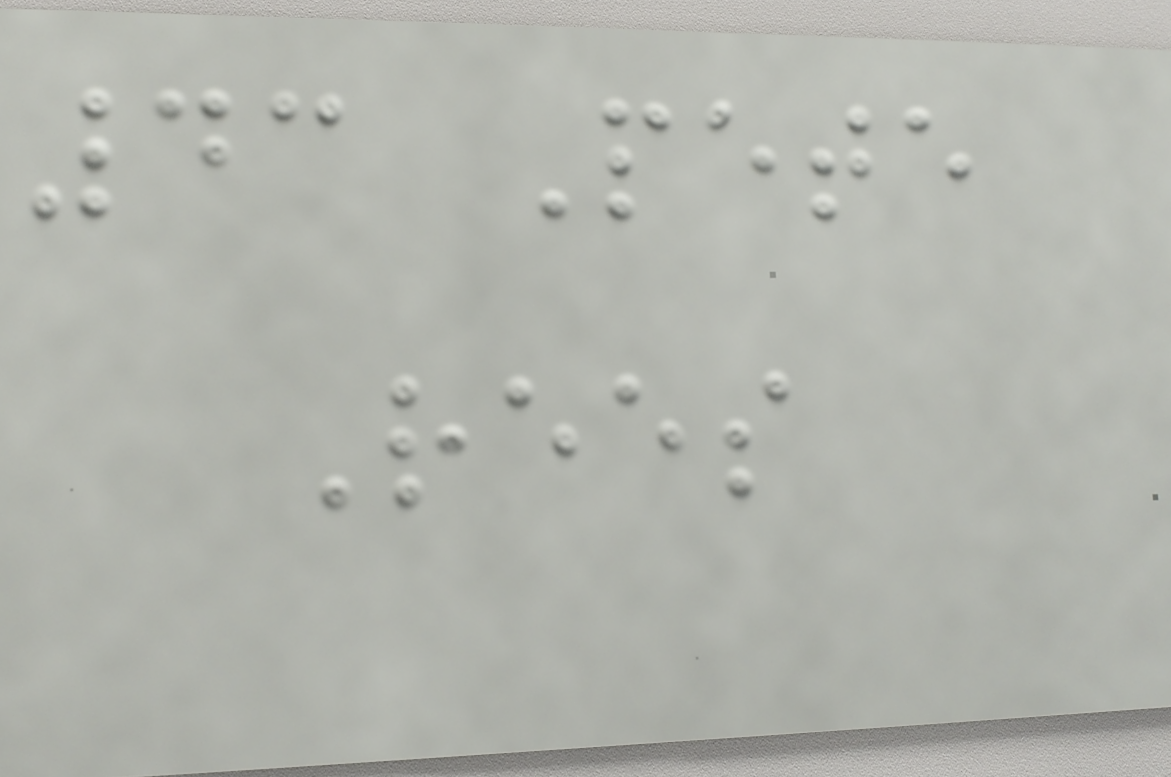43 Pete
Rees
